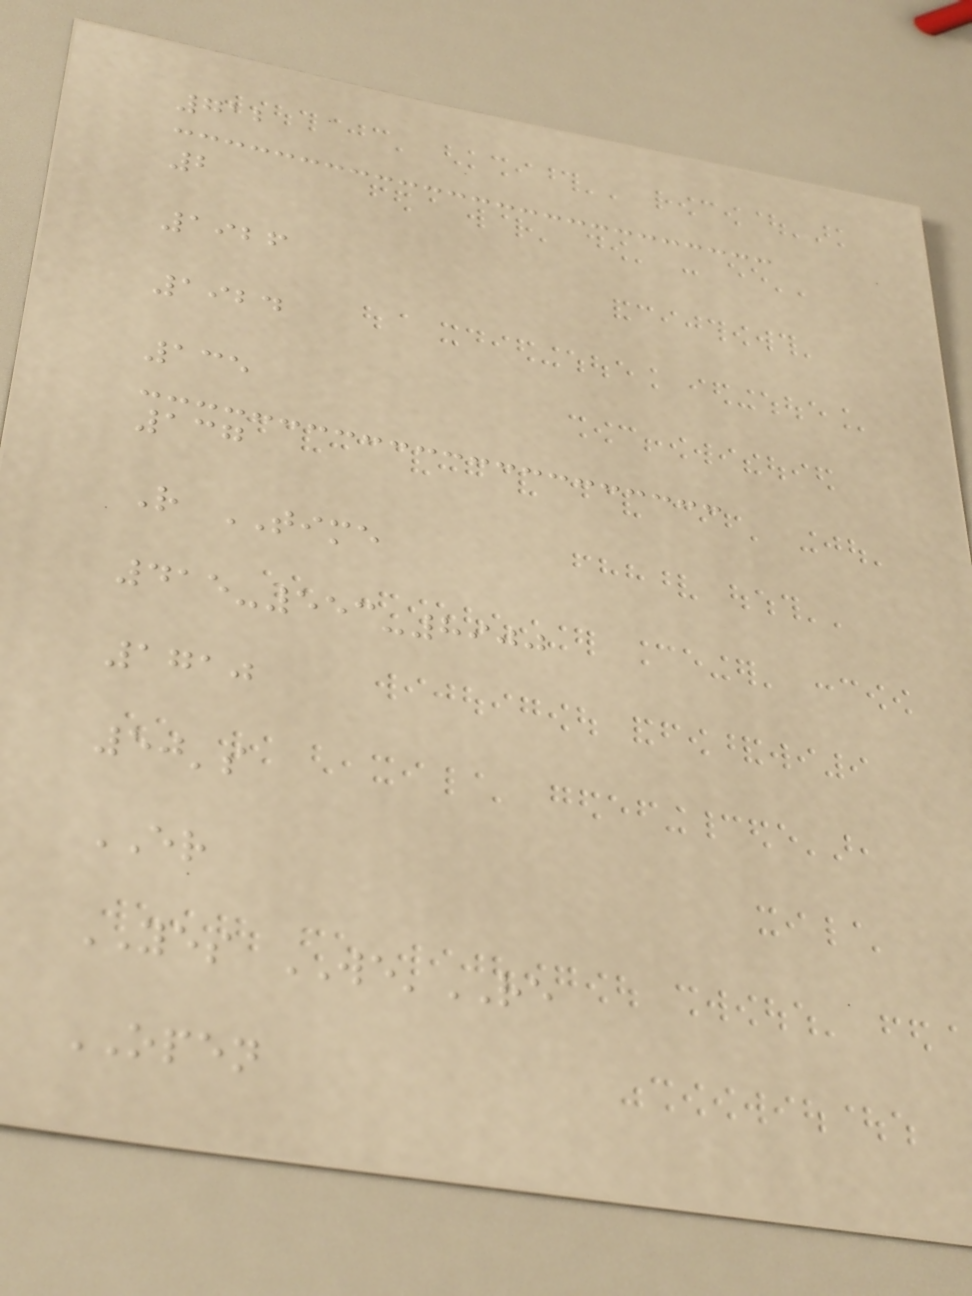712
2
1926
1924
135
137
R TIME
415-553-8900
1710
50's
ER
YES WE'RE
OPEN
